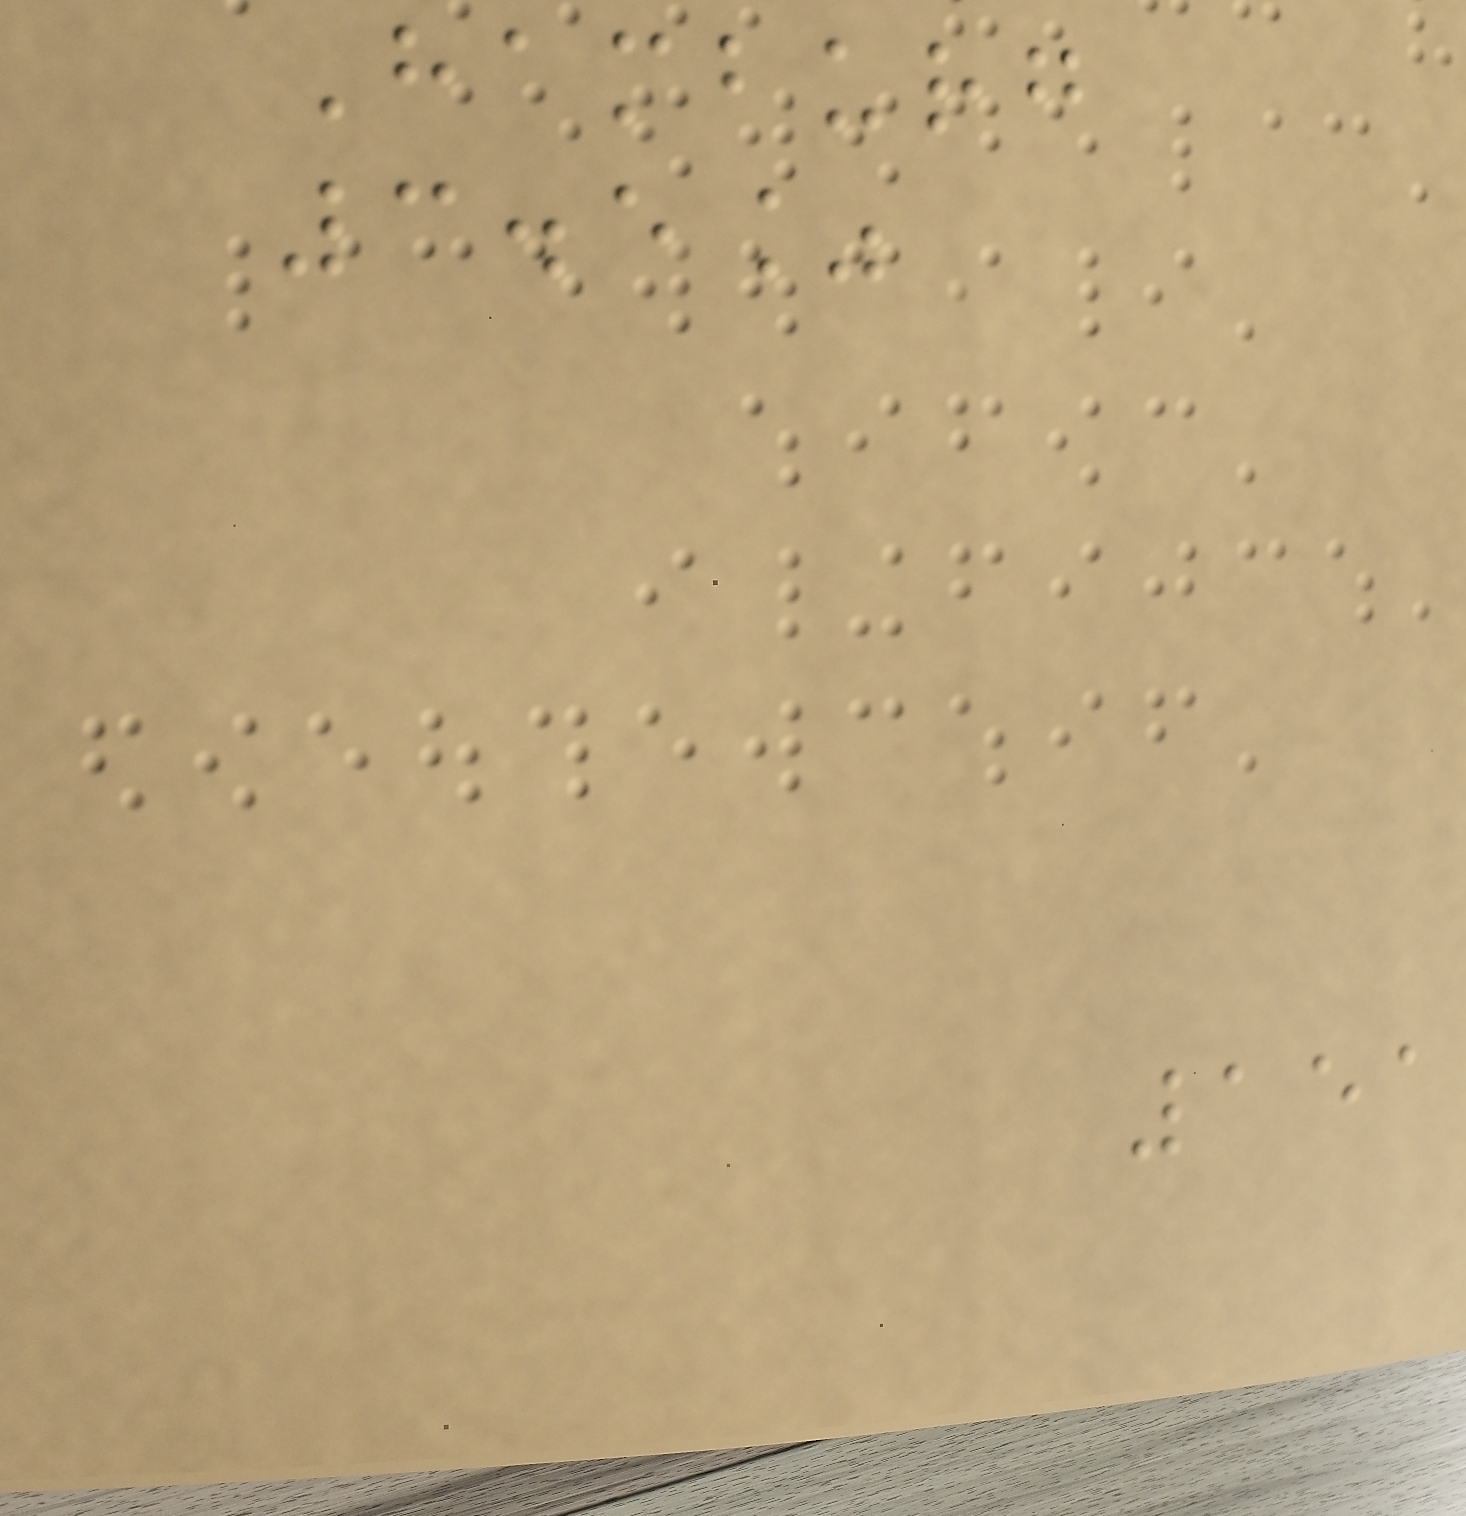Hamburg
3.5%
151
